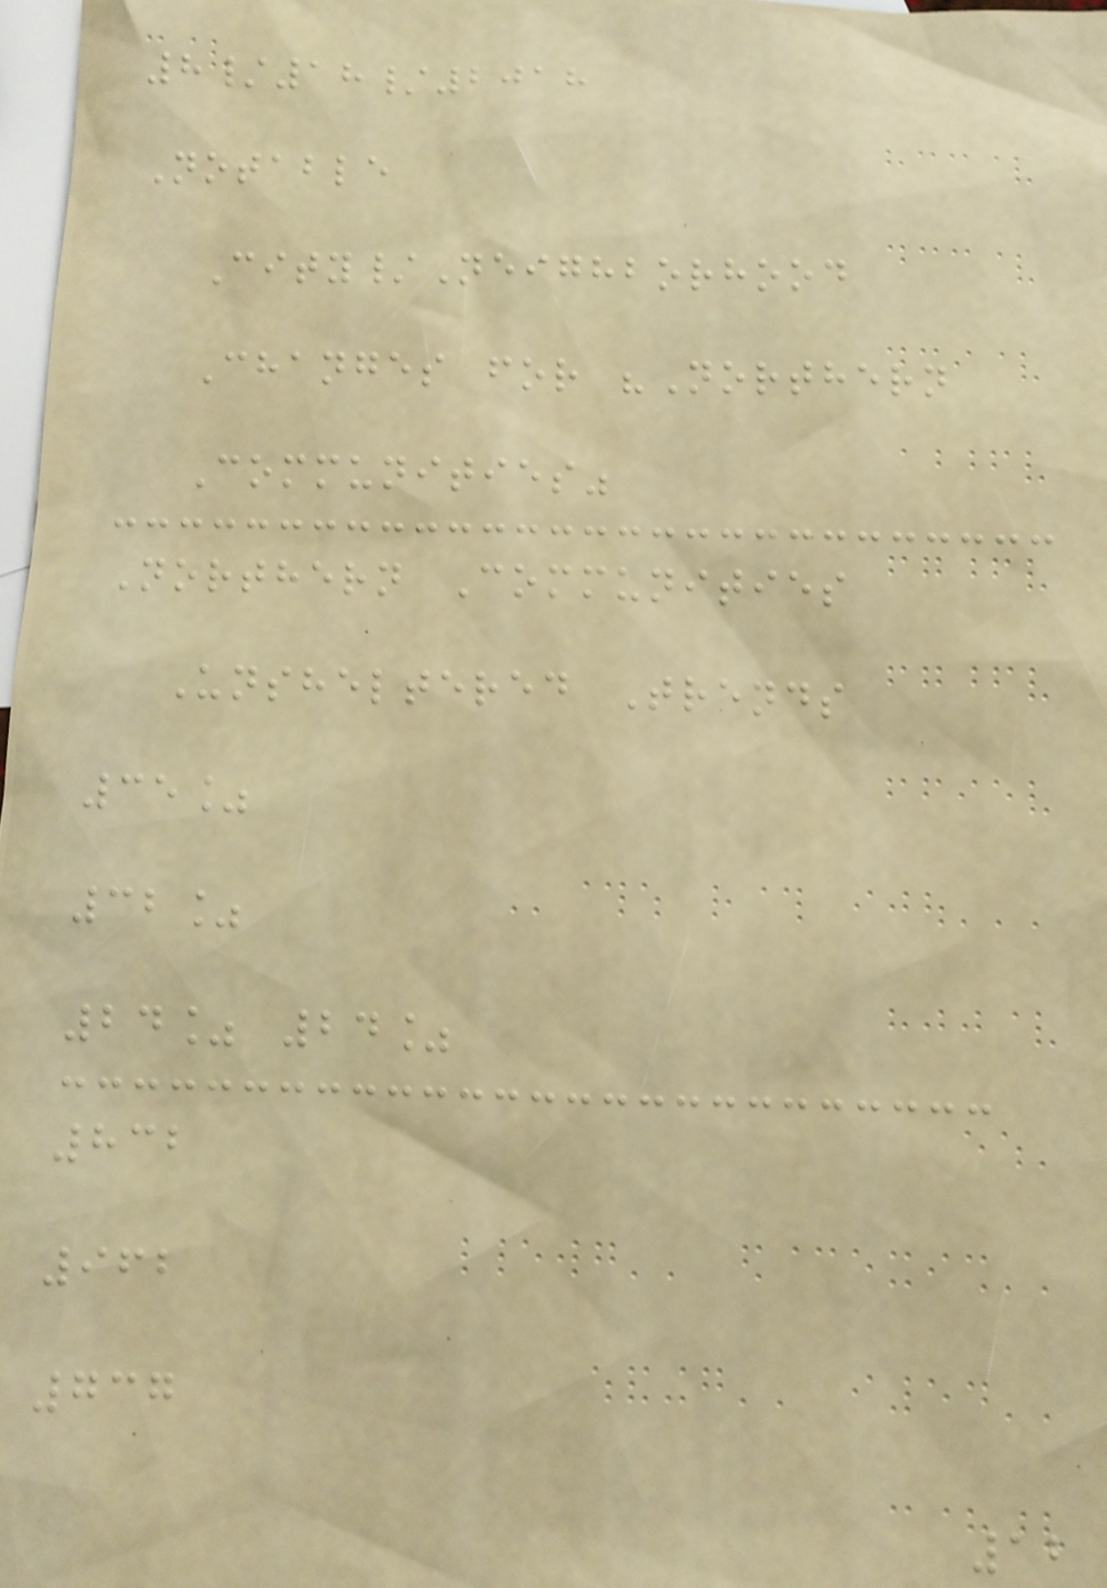8/18/2018
Notable
City/Neighborhood
Changes for "Northern
Communities"
Northern Communities
Unsheltered Trends
35%
32%
24% 24%
832
962
737
12
